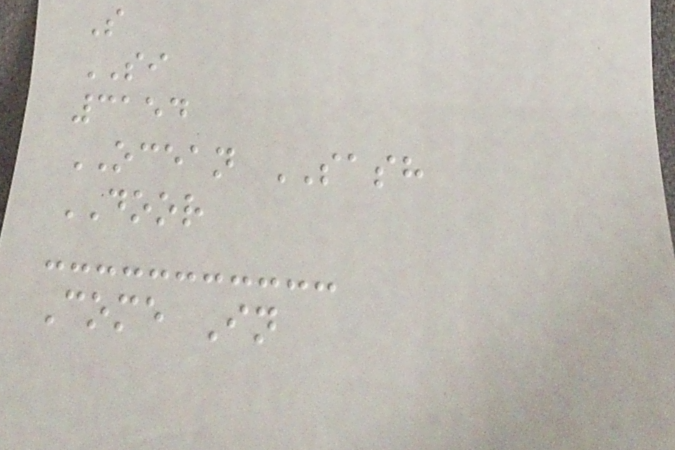S
SI
3154
OCEAN SASH
DOOR
Come In
